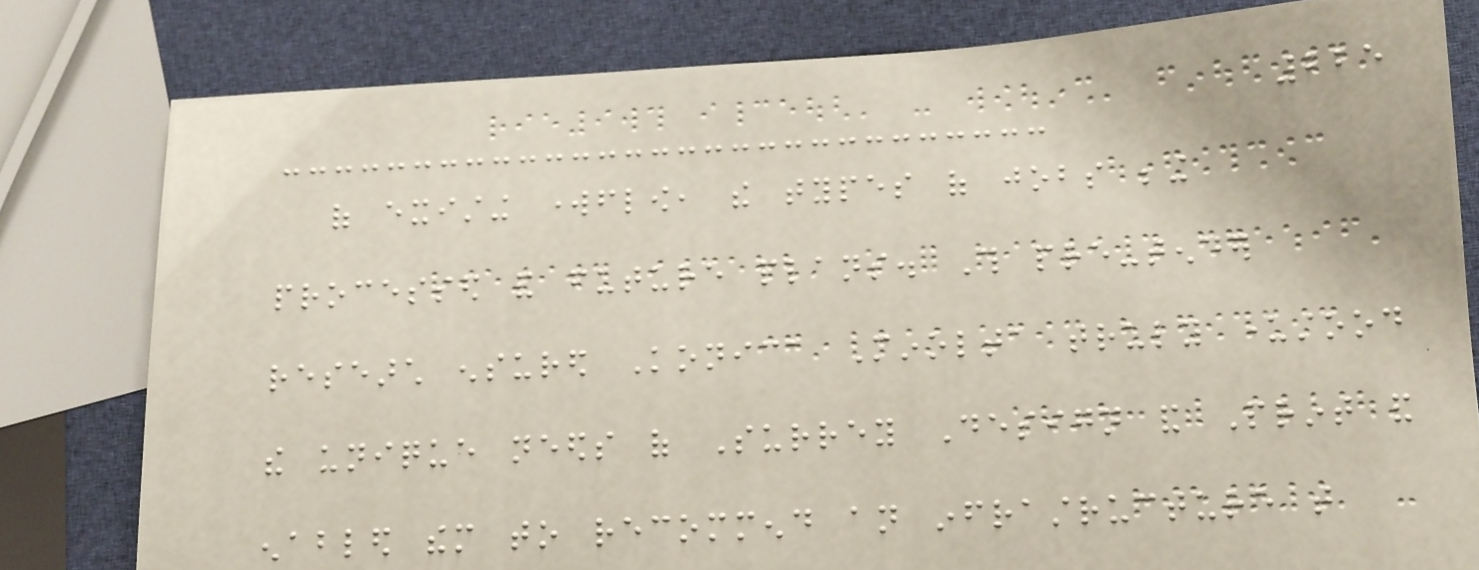225
of existing workflow, the types of jobs being
processed and future plans. This pre-tender
research ensured Konica Minolta truly understood
the unique needs of Surrey Design and Print and
enabled them to recommend an infrastructure that
